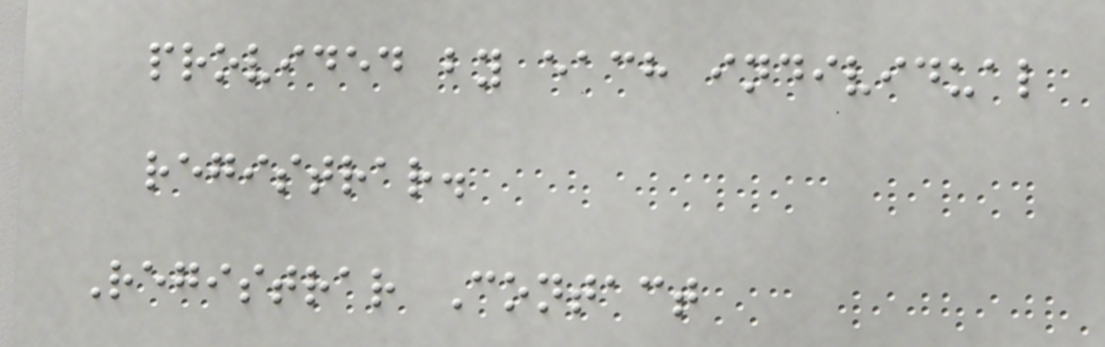provided by each individual
registrar.
Registrar Contact
